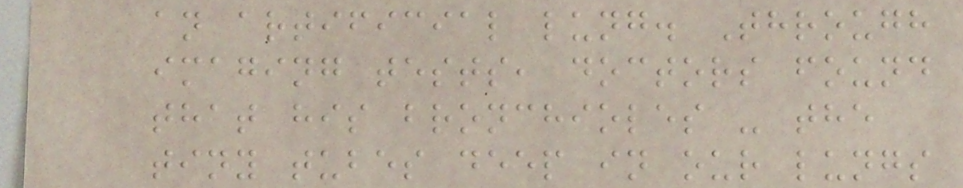an artificial lung. Through
imaging tests, doctors found
that his bronchioles - the
tiny tubes deep in our lungs
